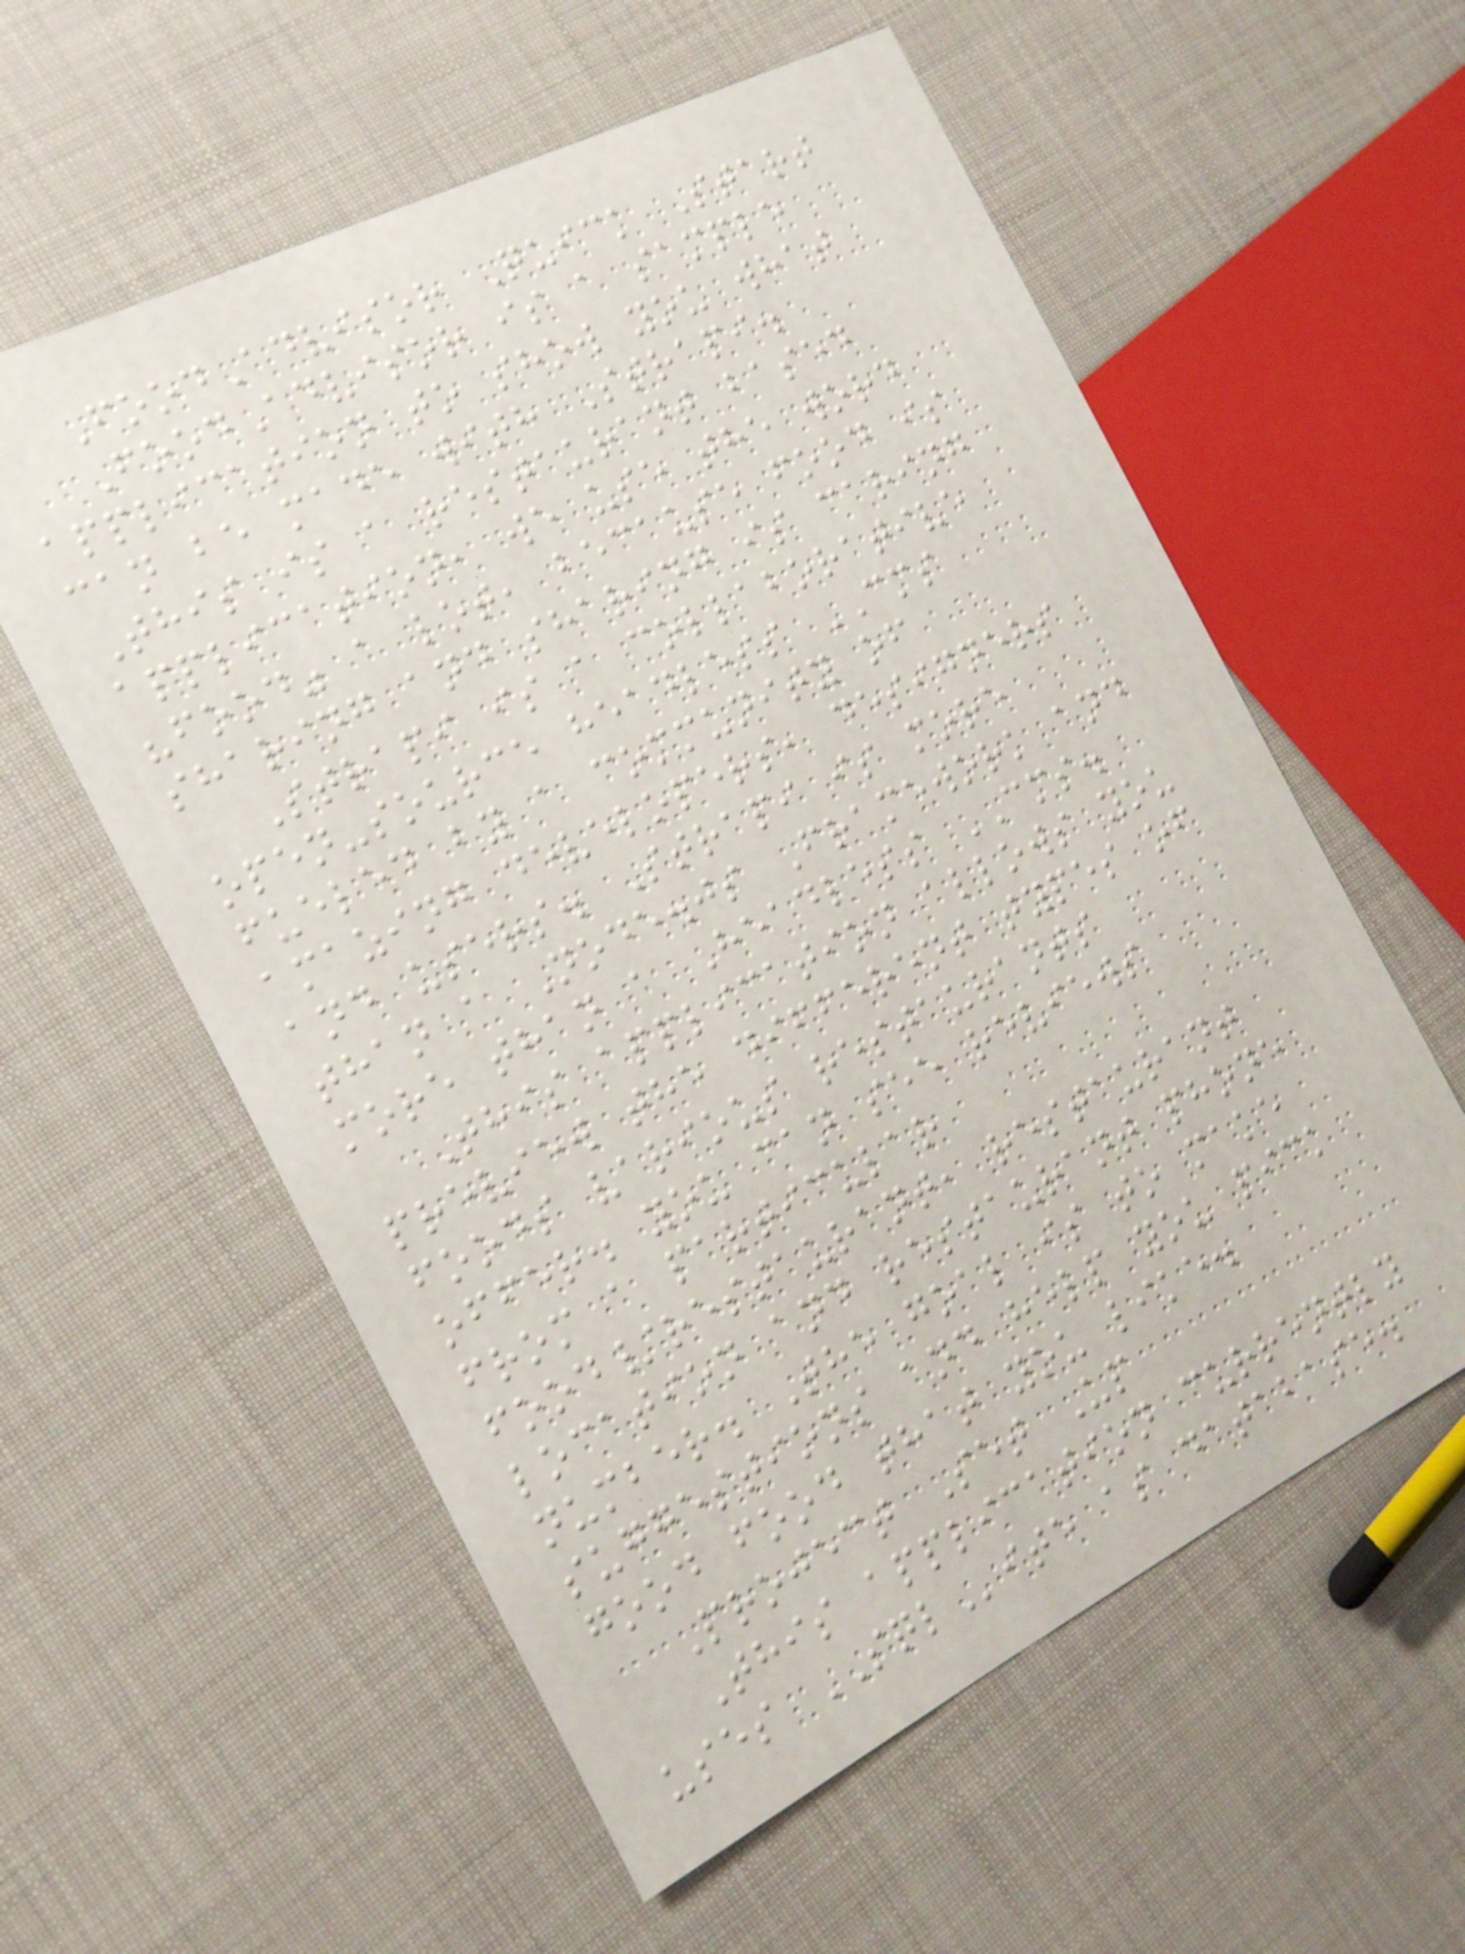FoodAdvisor Quick Start
FoodAdvisor is a sample
application to show you what
can be made with Strapi.
This is a restaurant based
application, we use the word
"food" a lot, because food is
sharing and sharing is caring
Strapi is a collaborative
open-source headless CMS
fueled by a community of
amazing developers, designers
and users. Strapi is more
than a Node.js Framework and
more than a Headless CMS.
This application allows you
preview the different types of
foods various restaurants
offer. you can see reviews
from a particular
food/restaurant, restaurant
location and restaurant phone
number. The goal is to make
suggestions and help you pick
good food that you like.
Project Set Up
This application currently
uses SQLite as database.
